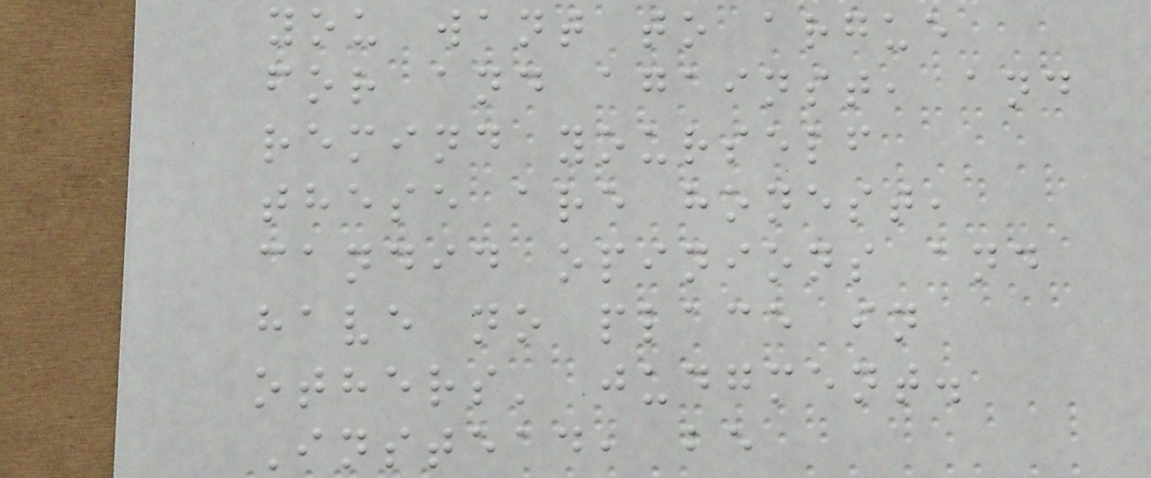you want to argue
for and against, and
remind yourself
these are honest,
candid opinions and
have no place in
others' judgment.
Instead, be
